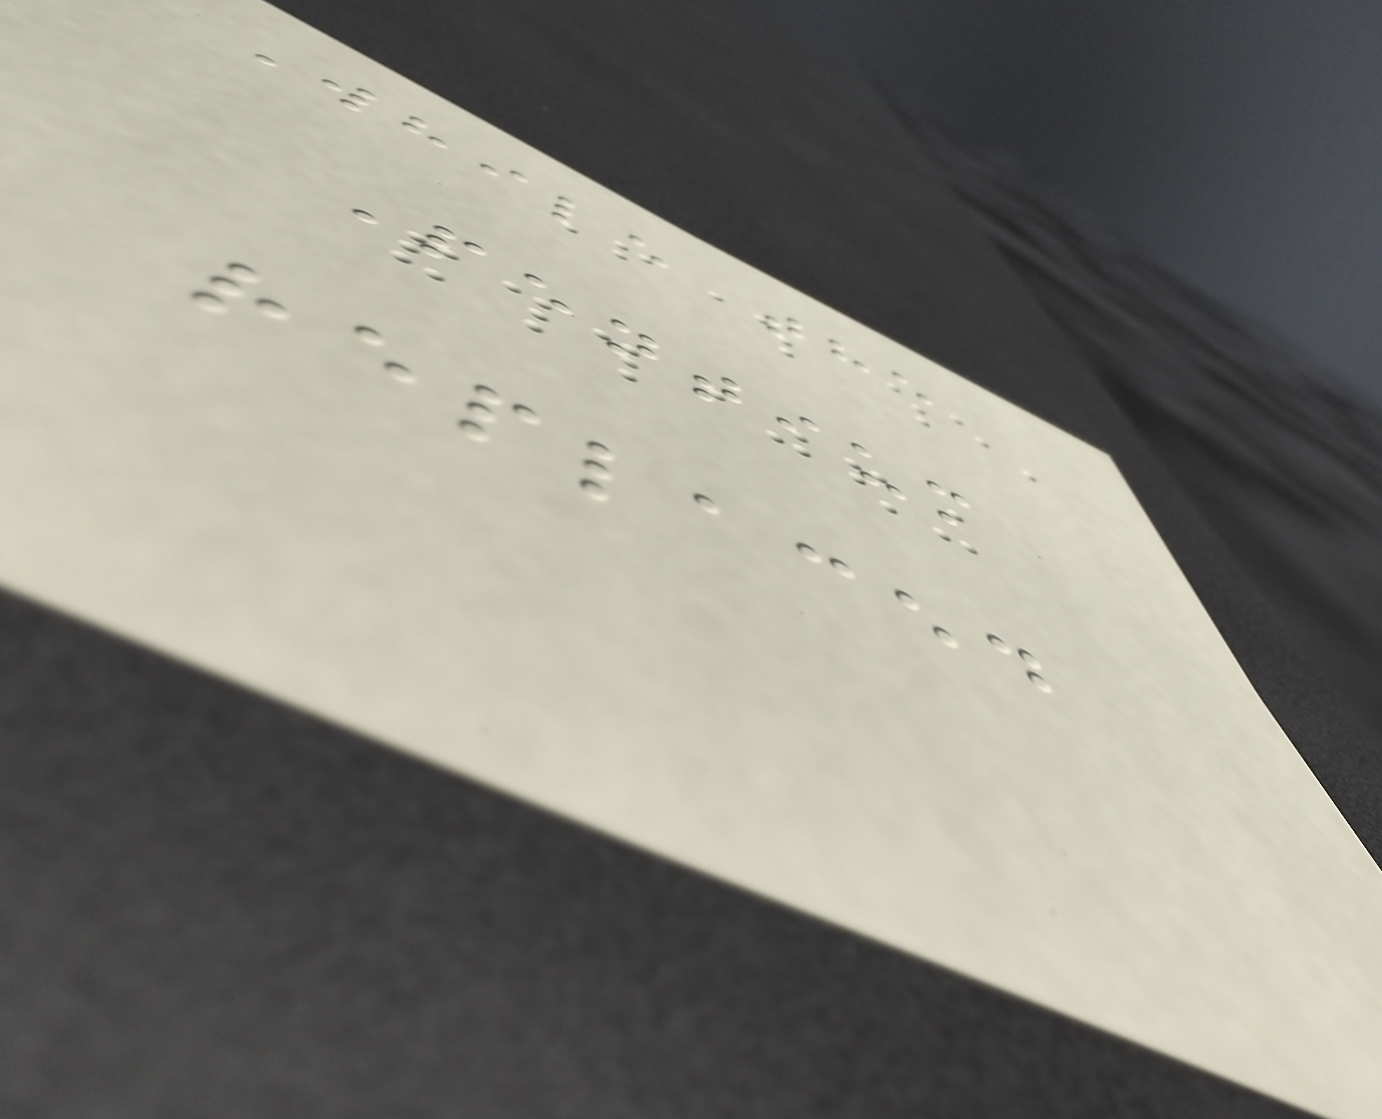While the
Pentium
replaced
